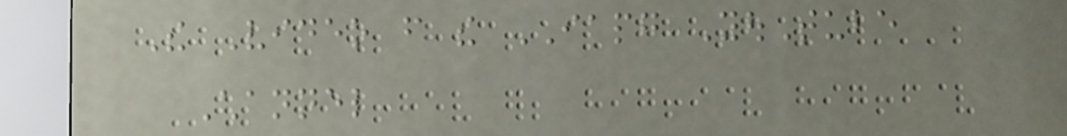The Video from the IAPG YouTube
Channel
